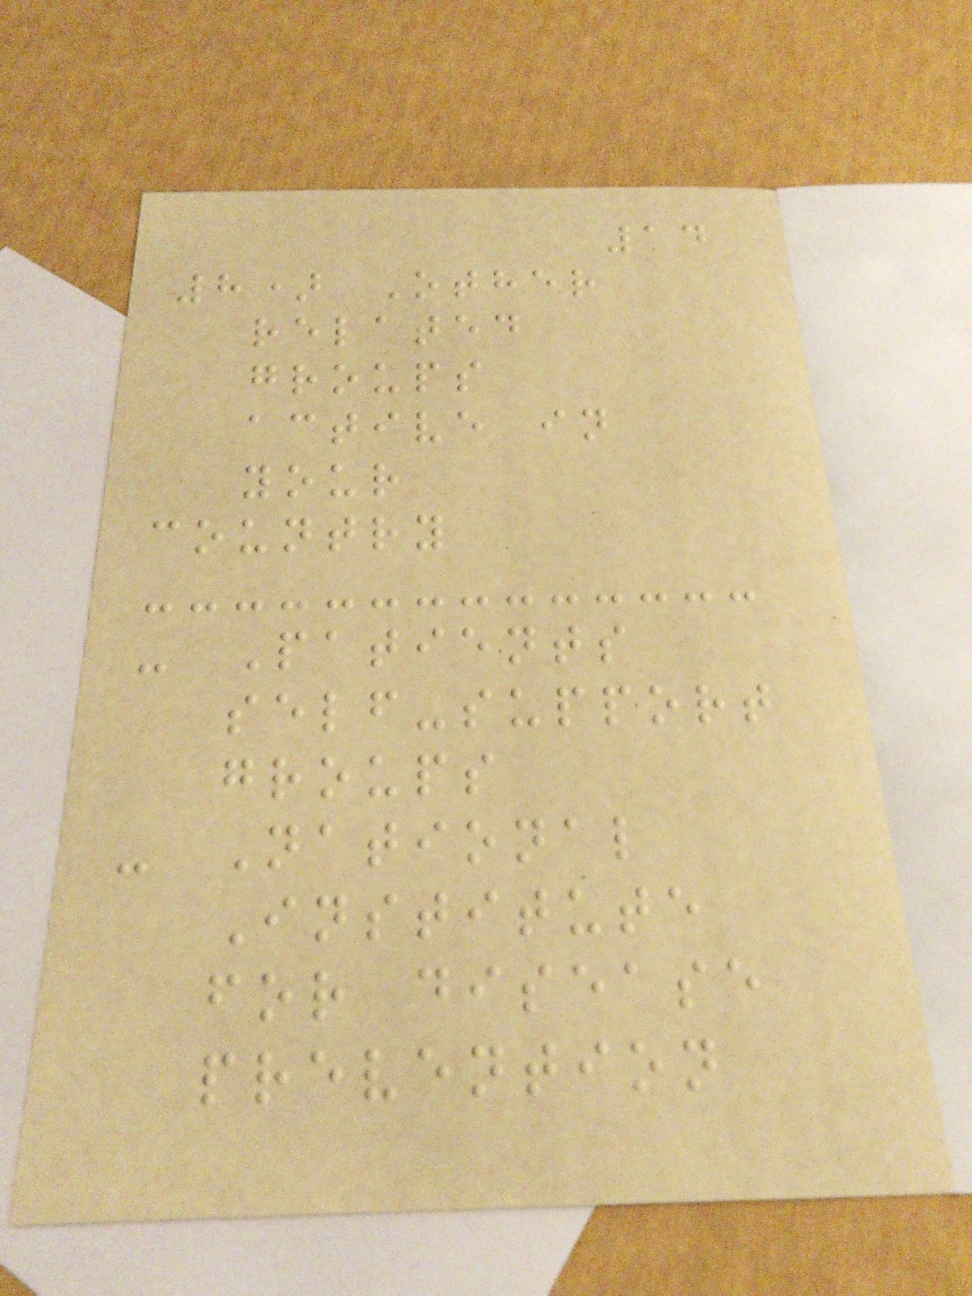14
8) Other
related
groups
active in
your
country
- Patients
self-support
groups
- National
Institute
for disease
prevention
